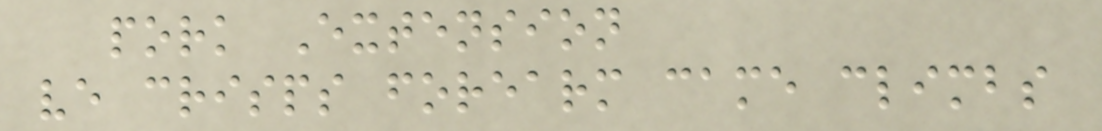pork Extension
ve crisps forearm came climbs
